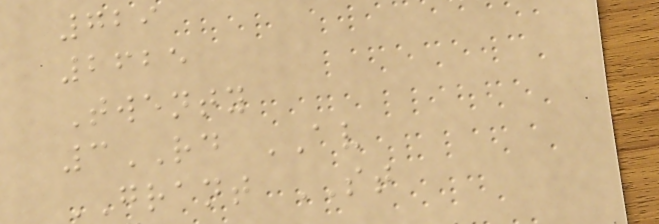729
2625
Twenty
3RD AV
GRANT ST
